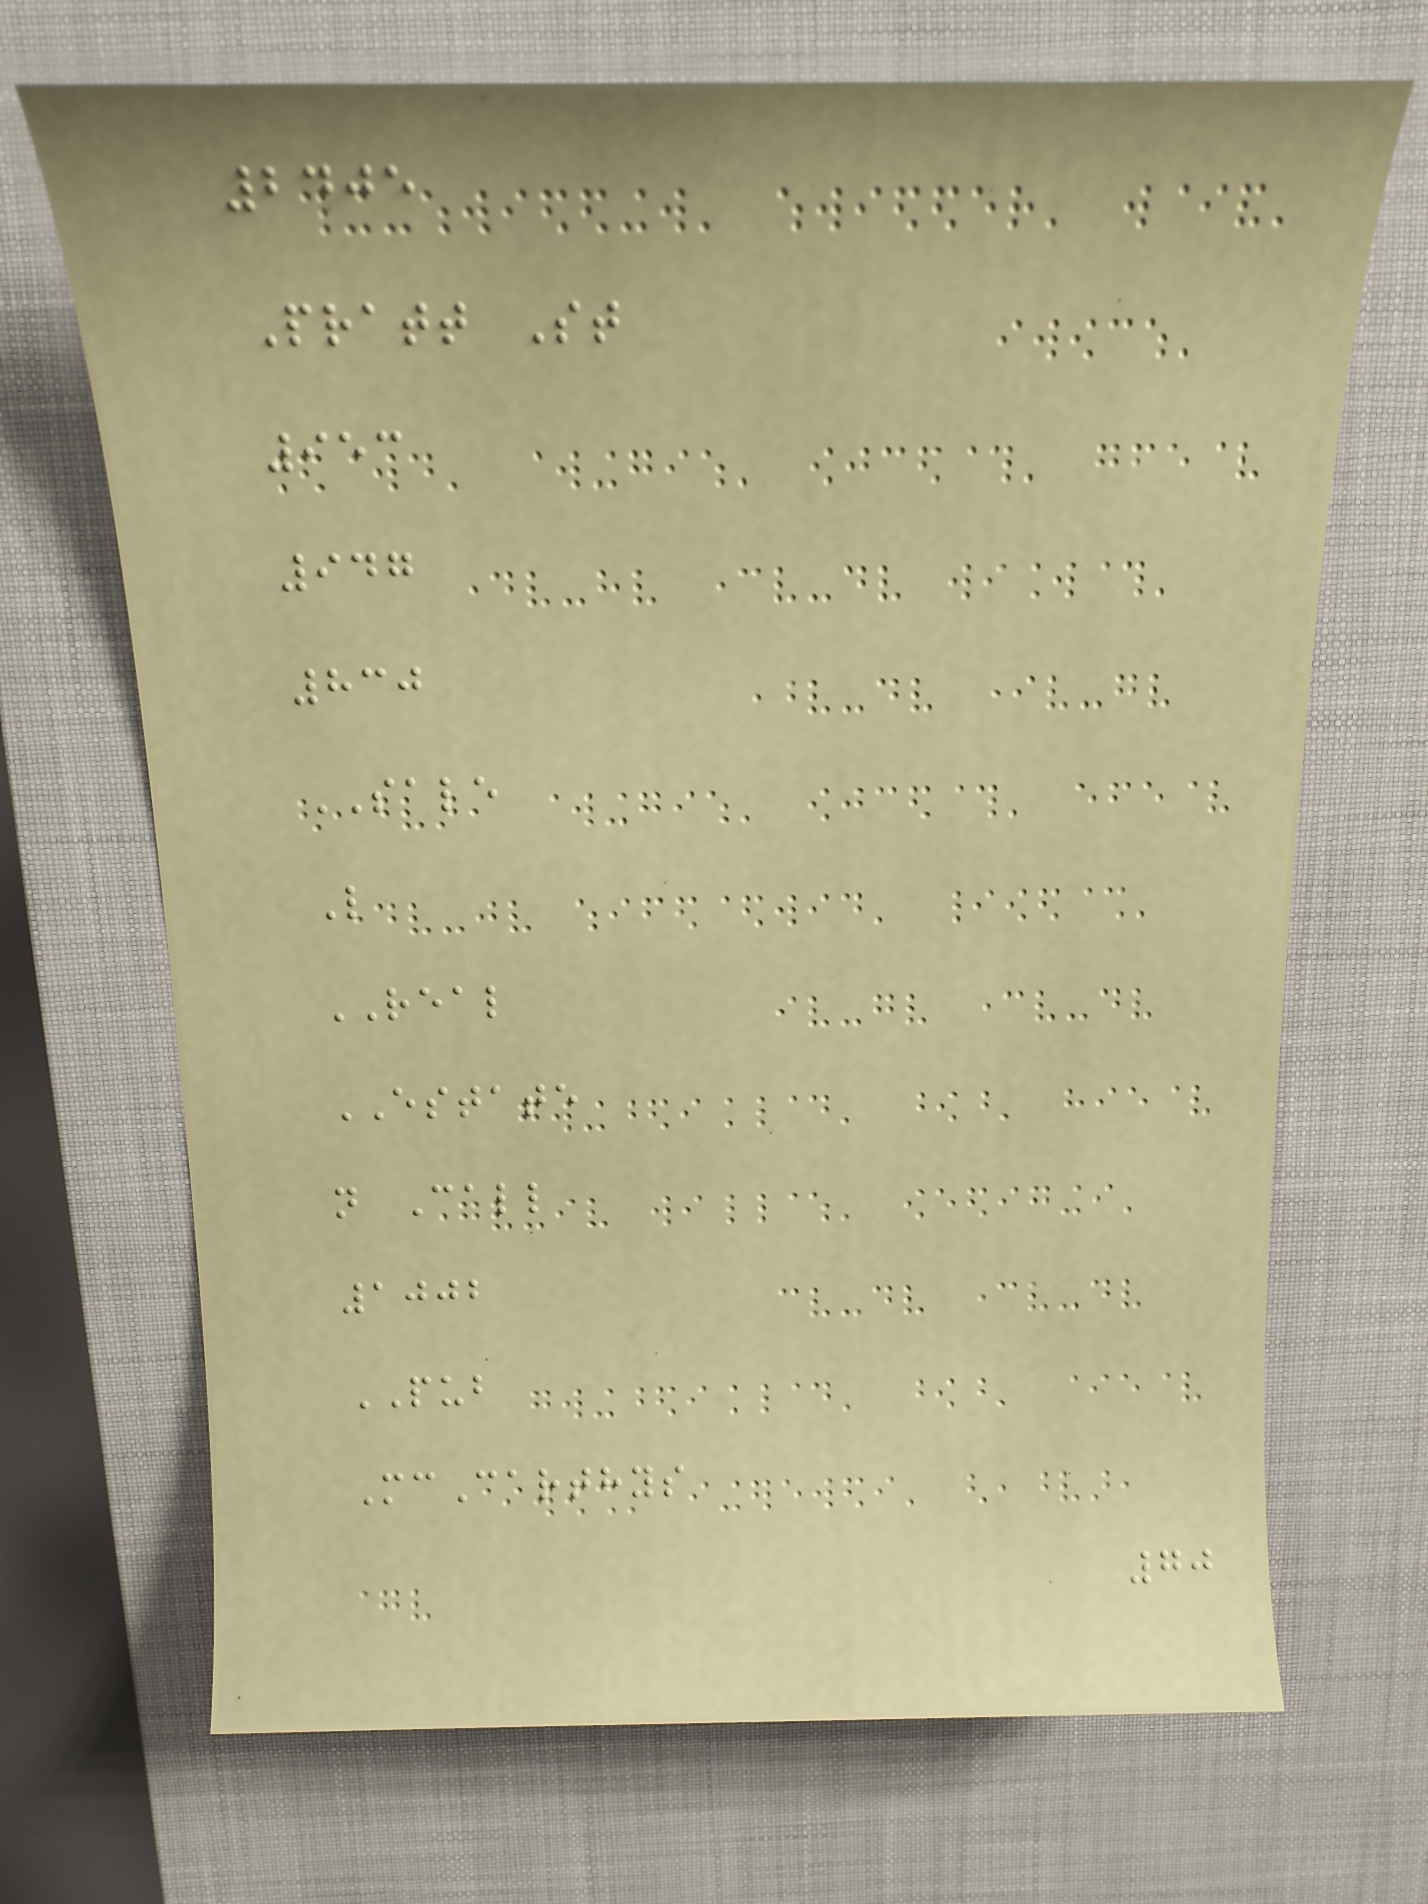2405
Pratt St
953
947
830
SALE
L
REAL
ESTATE
n Call
1002
PUB
McCarthys
70
